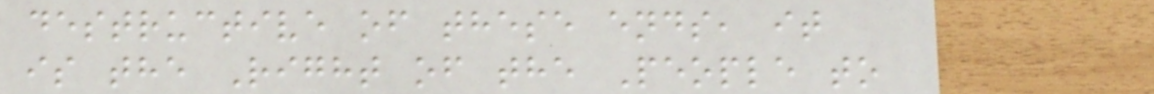destructive of these ends, it
is the Right of the People to
